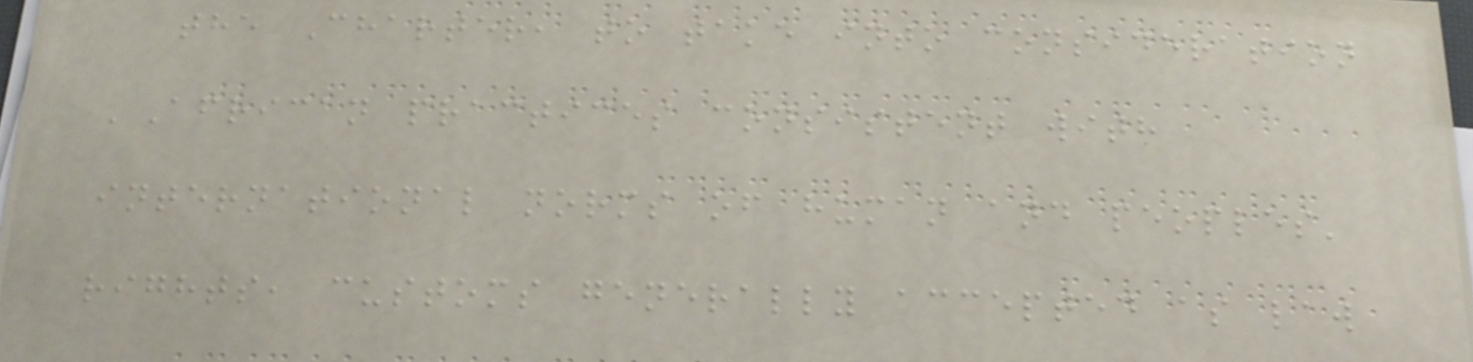the Charter, to take into consideration
'African practices consistent with
international norms of human and peoples'
rights, customs generally accepted as law
